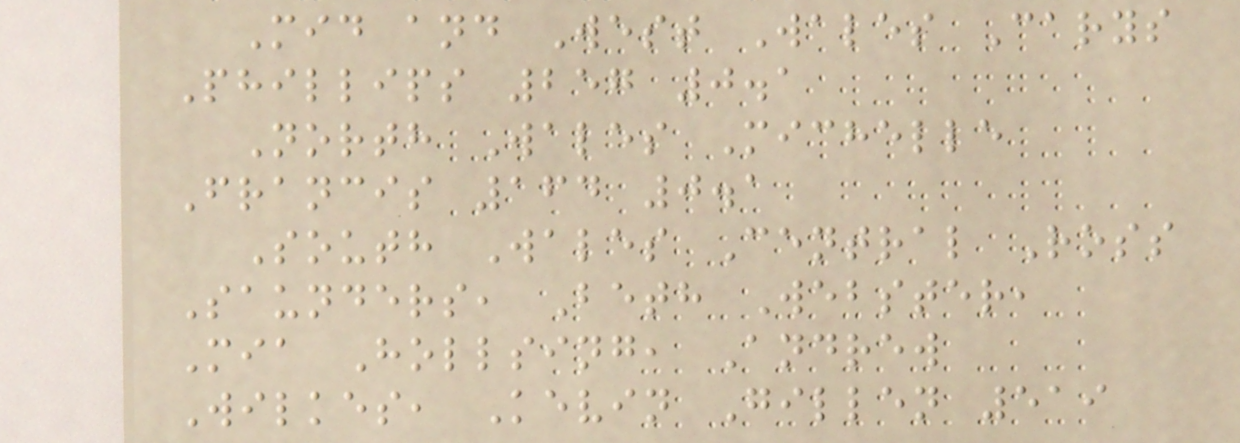Mid and West Wales Carys
Phillips 257 0.1
North Wales Michelle
Francis 164 0.1
South Wales Central Ross
Saunders, Beth Webster,
Mia Hollsing, Andrew
Wilkes, Kevin Gillen 519
